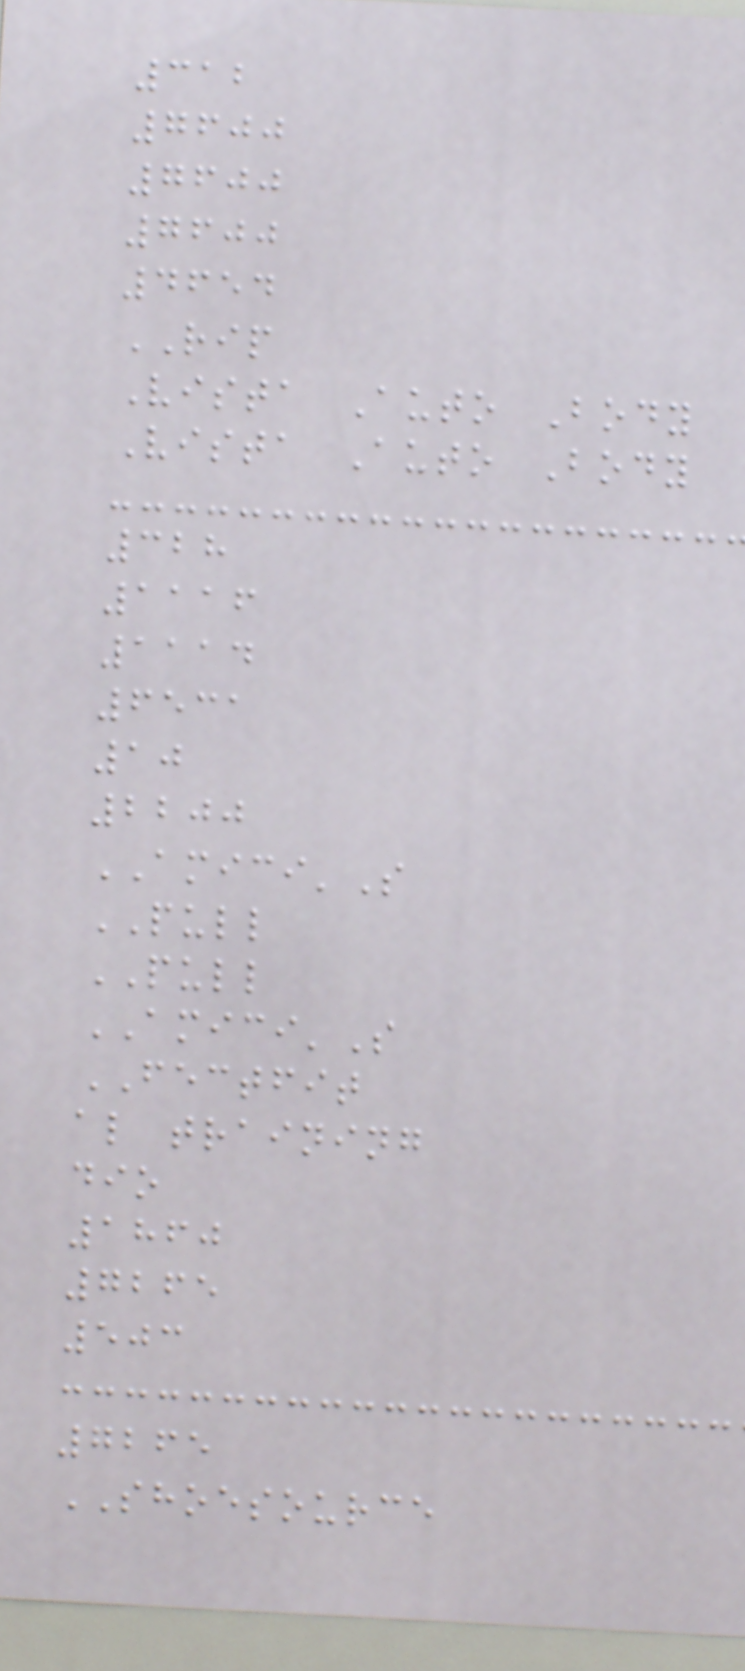312
7600
7600
7600
4654
RIP
Vista Auto Body
Vista Auto Body
328
1116
1114
6531
10
2200
AMICI'S
PULL
PULL
AMICI'S
FECTFIT
al training
dio
1860
7265
503
7265
SHOESOURCE
